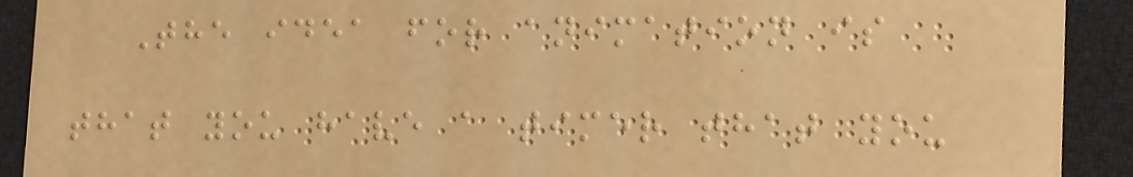The idea for animation is
that you have a timer that you
